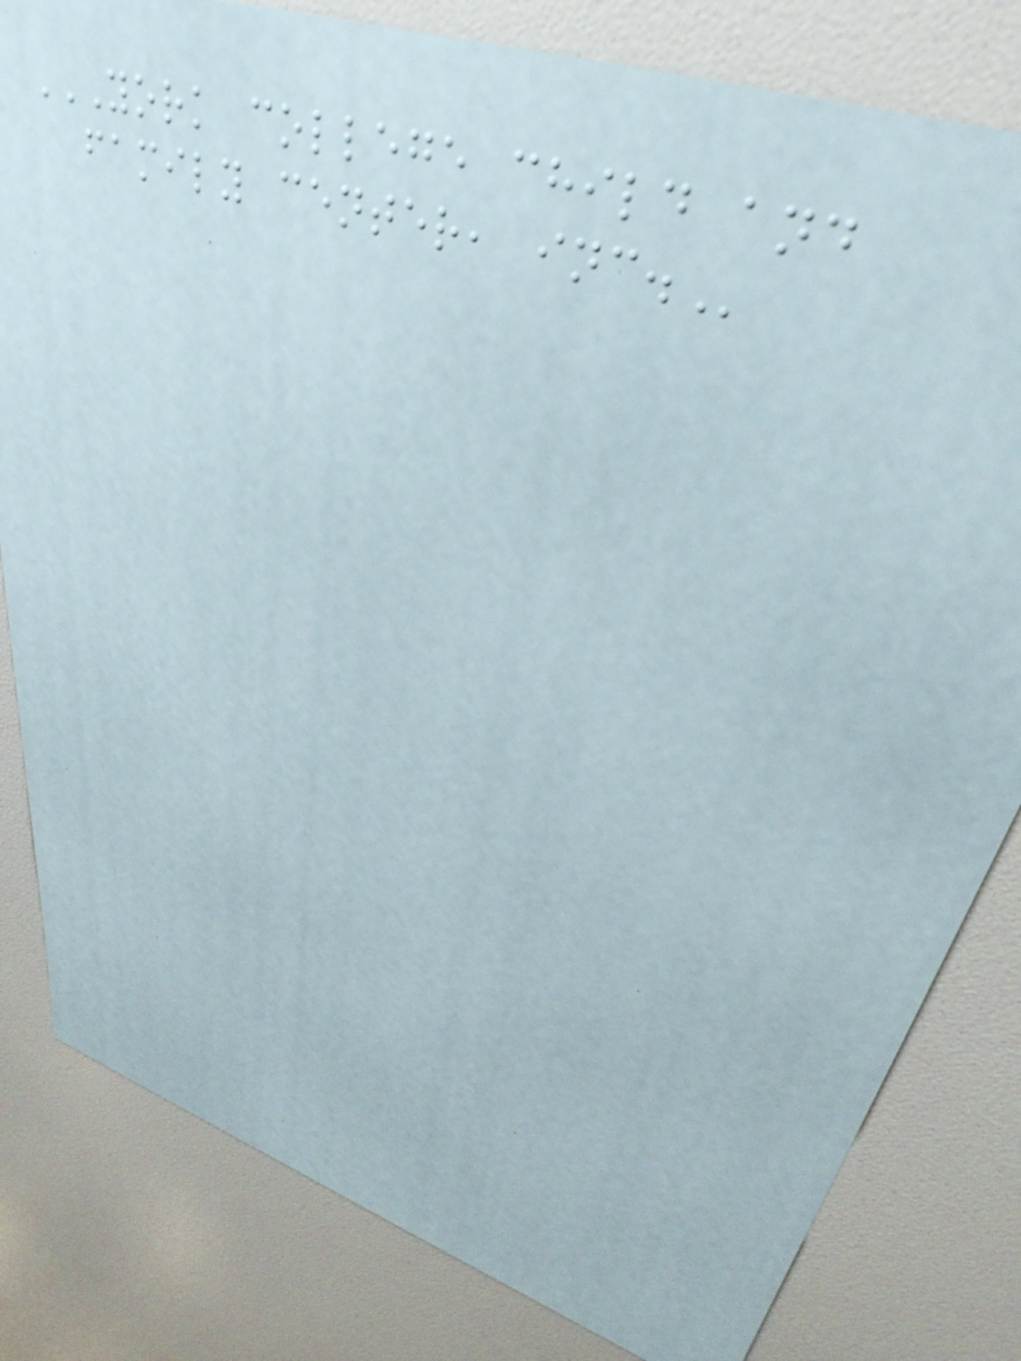YORK COLLEGE CHILD AND
FAMILY CENTER, INC.
